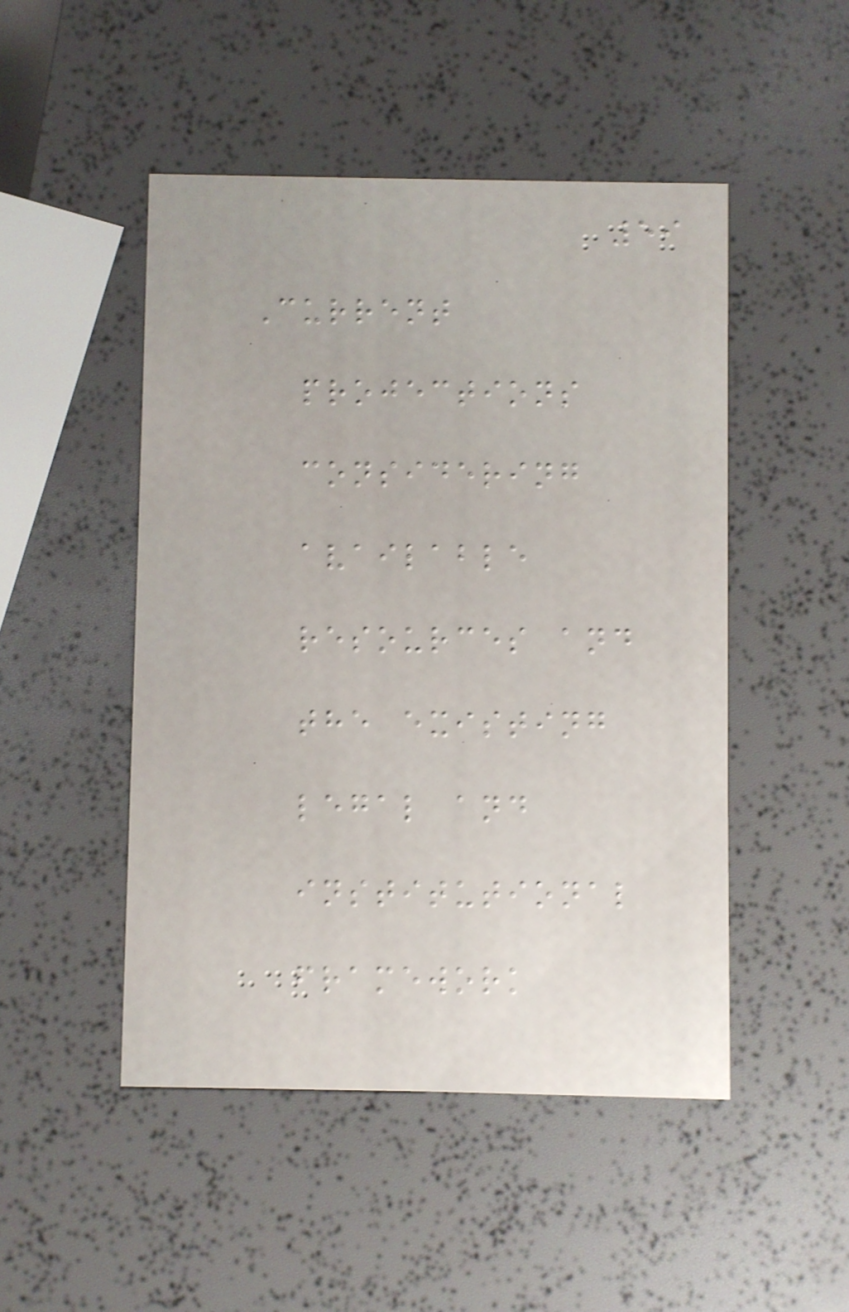59
Current
projections
considering
available
resources and
the existing
legal and
institutional
framework
